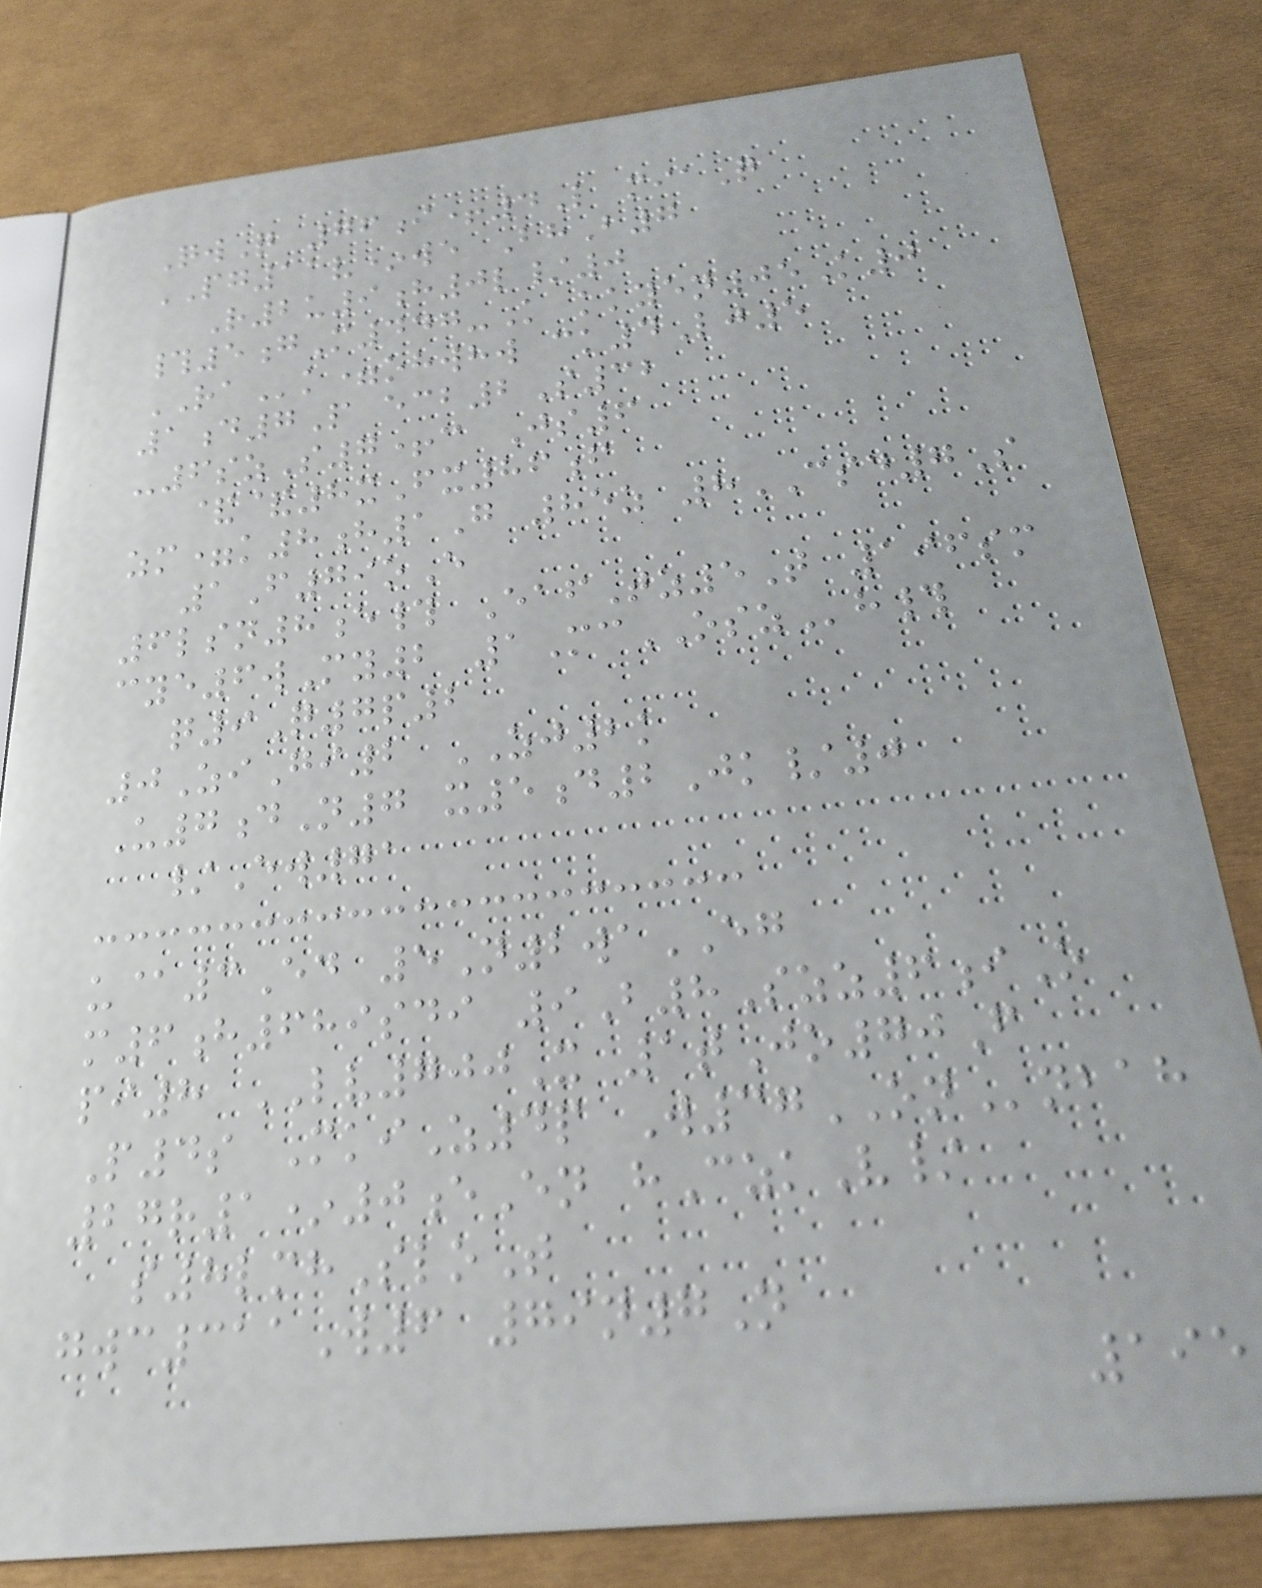QwQ 76i+4L miaQ
PG11v*we BhB7
R2u9h0l/0
#5gM447-K kkyen05K0
RAk=ohwhw ck4Lj5
1d7P ecb2S32
-6szS7+c Js6
&&8xFx86f
zm=k8h1G 85z 8CSD7S
1F79oE
6lsn8e# EafTz5T 196sm
cye6wMy2 1McOSZh#
q9Q7p2
0ZiGi2 ZJ2k
U7dN7 x5d2Jk/0
/Ew71
u@3Ed 5N2waEG
m6h689sdi 9B8Szz6iO
pi8 LV700X 1tJo70F
P4s MkiZ4p W37ONnbah
27r1*0eEn hCzkV/
s8lmhSloT
gwc311W6 79n7N
195
